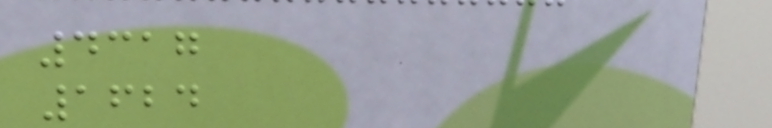4317
1624
